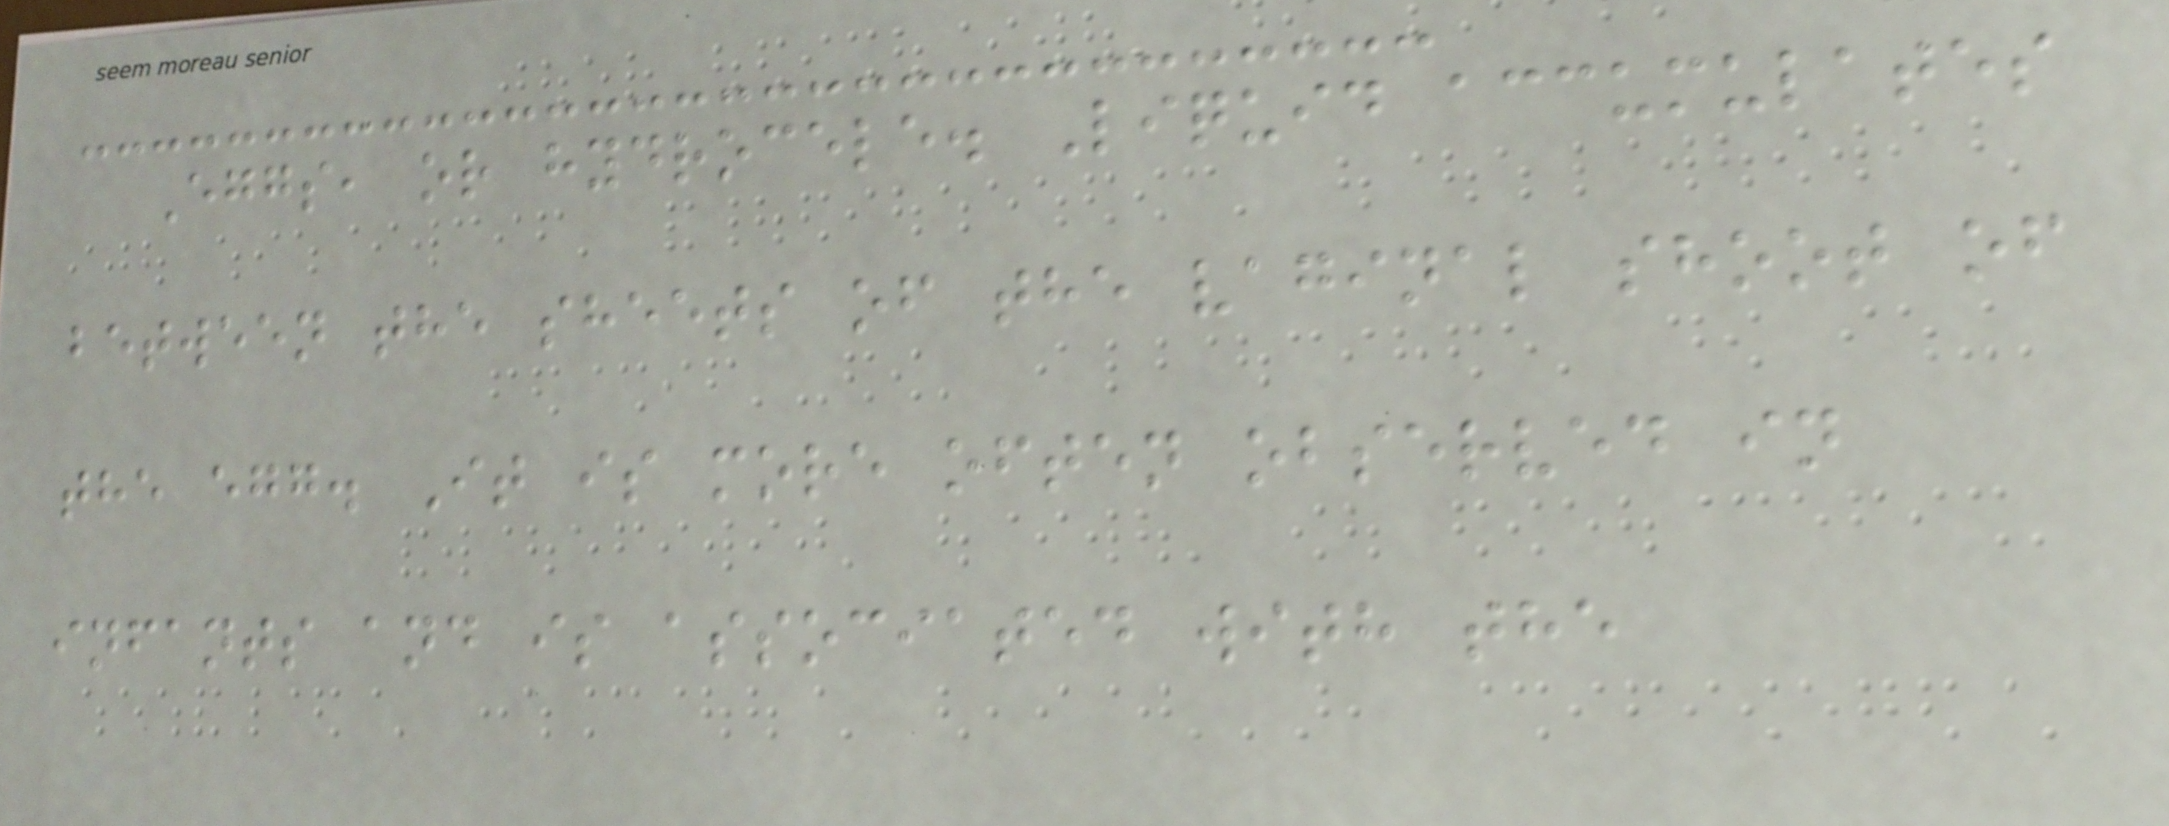Eggs, or hydrocele. Liquid accumulates
between the sheets of the vaginal shoot of
the egg. It is more often observed in
infants and is associated with the
